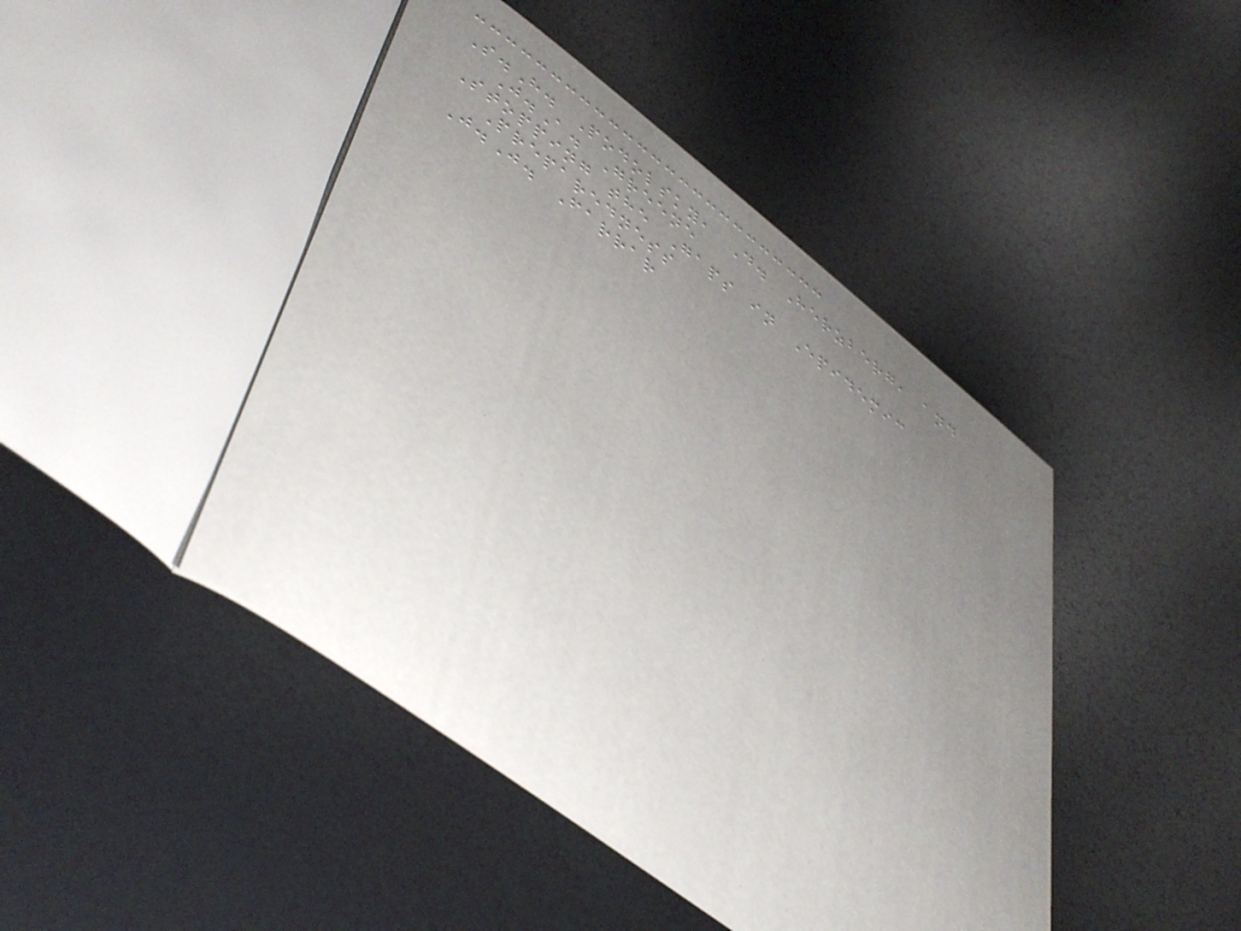S.H. Podolsky, D. Herzberg, and
J.A. Greene
Stopping the Gaps in Epidemic
Preparedness
J.J. Farrar
